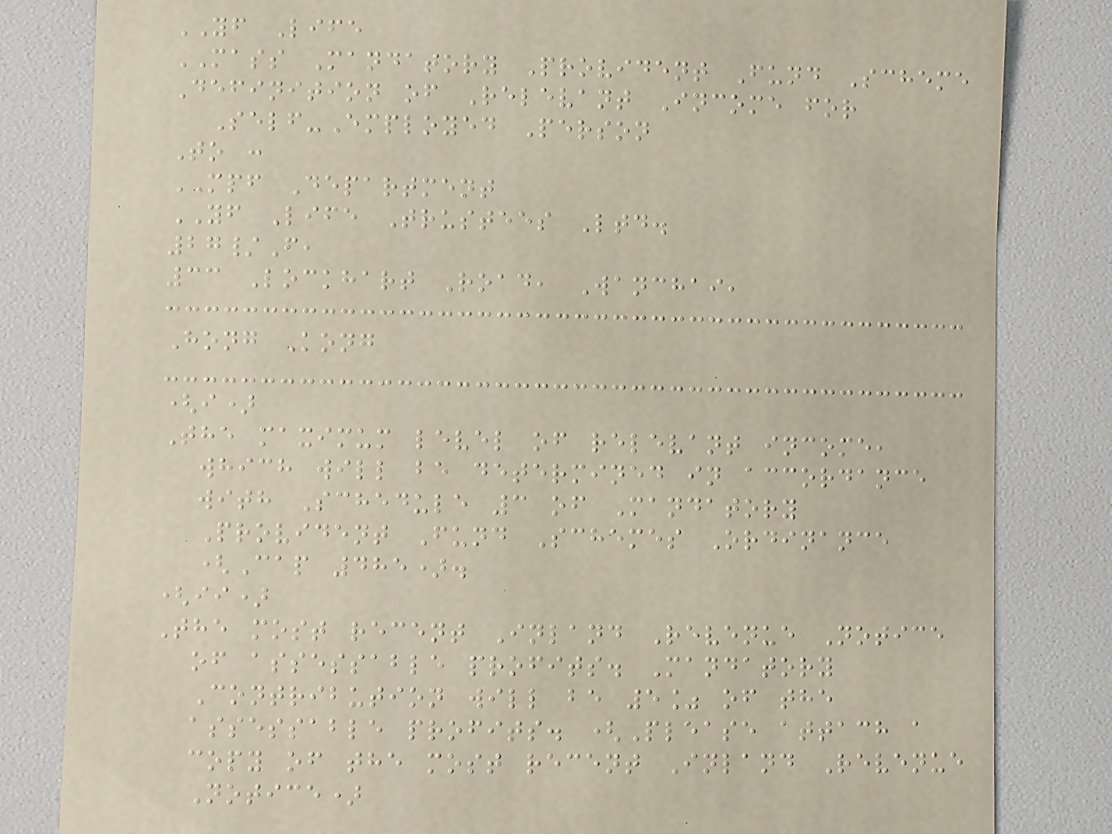YF Life
MASS Mandatory Provident Fund Scheme
Definition of Relevant Income for
Self-Employed Person
To :
MPF Department
YF Life Trustees Ltd.
27/F,
33 Lockhart Road, Wanchai,
Hong Kong
(i)
The maximum level of relevant income,
which will be determined in accordance
with Schedule 3 of Mandatory
Provident Fund Schemes Ordinance
(Cap 485).
(ii)
The most recent Inland Revenue Notice
of assessable profits. Mandatory
Contribution will be 5% of the
assessable profits. (Please attach a
copy of the most recent Inland Revenue
Notice)
